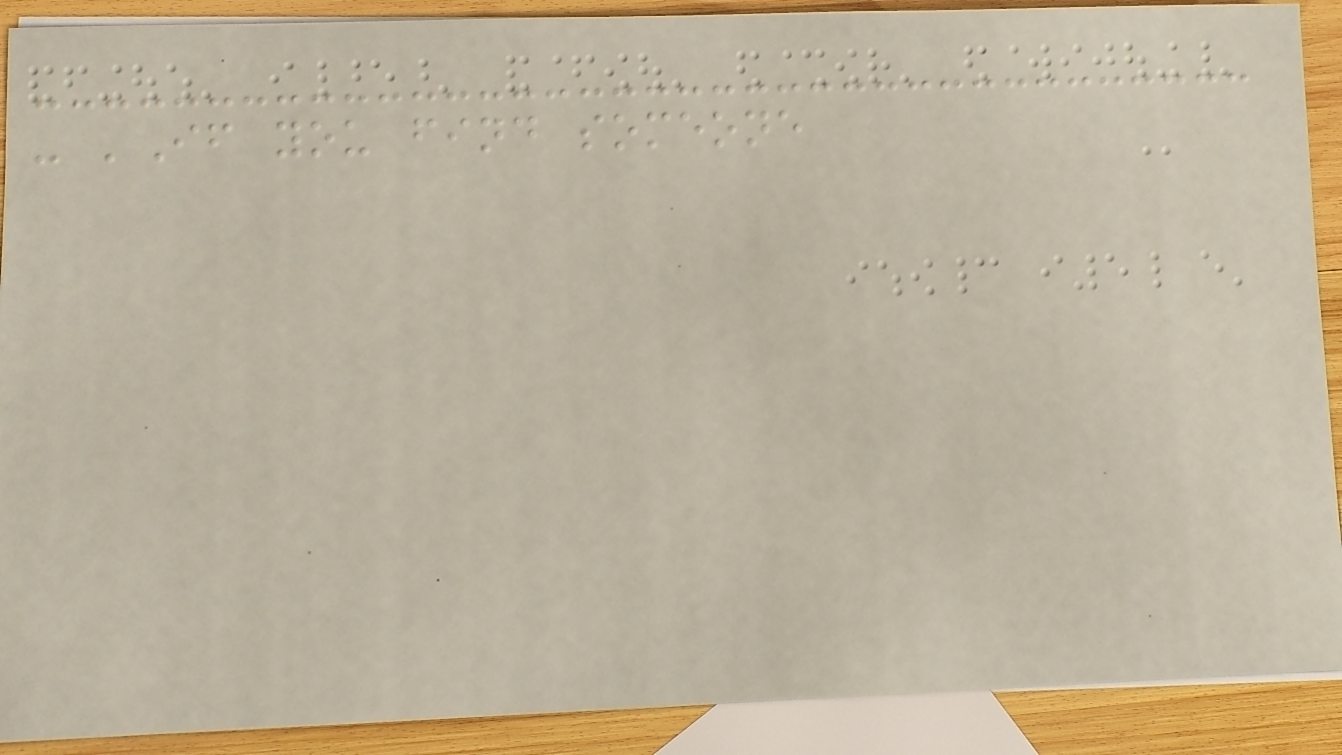- 'If you find someone
